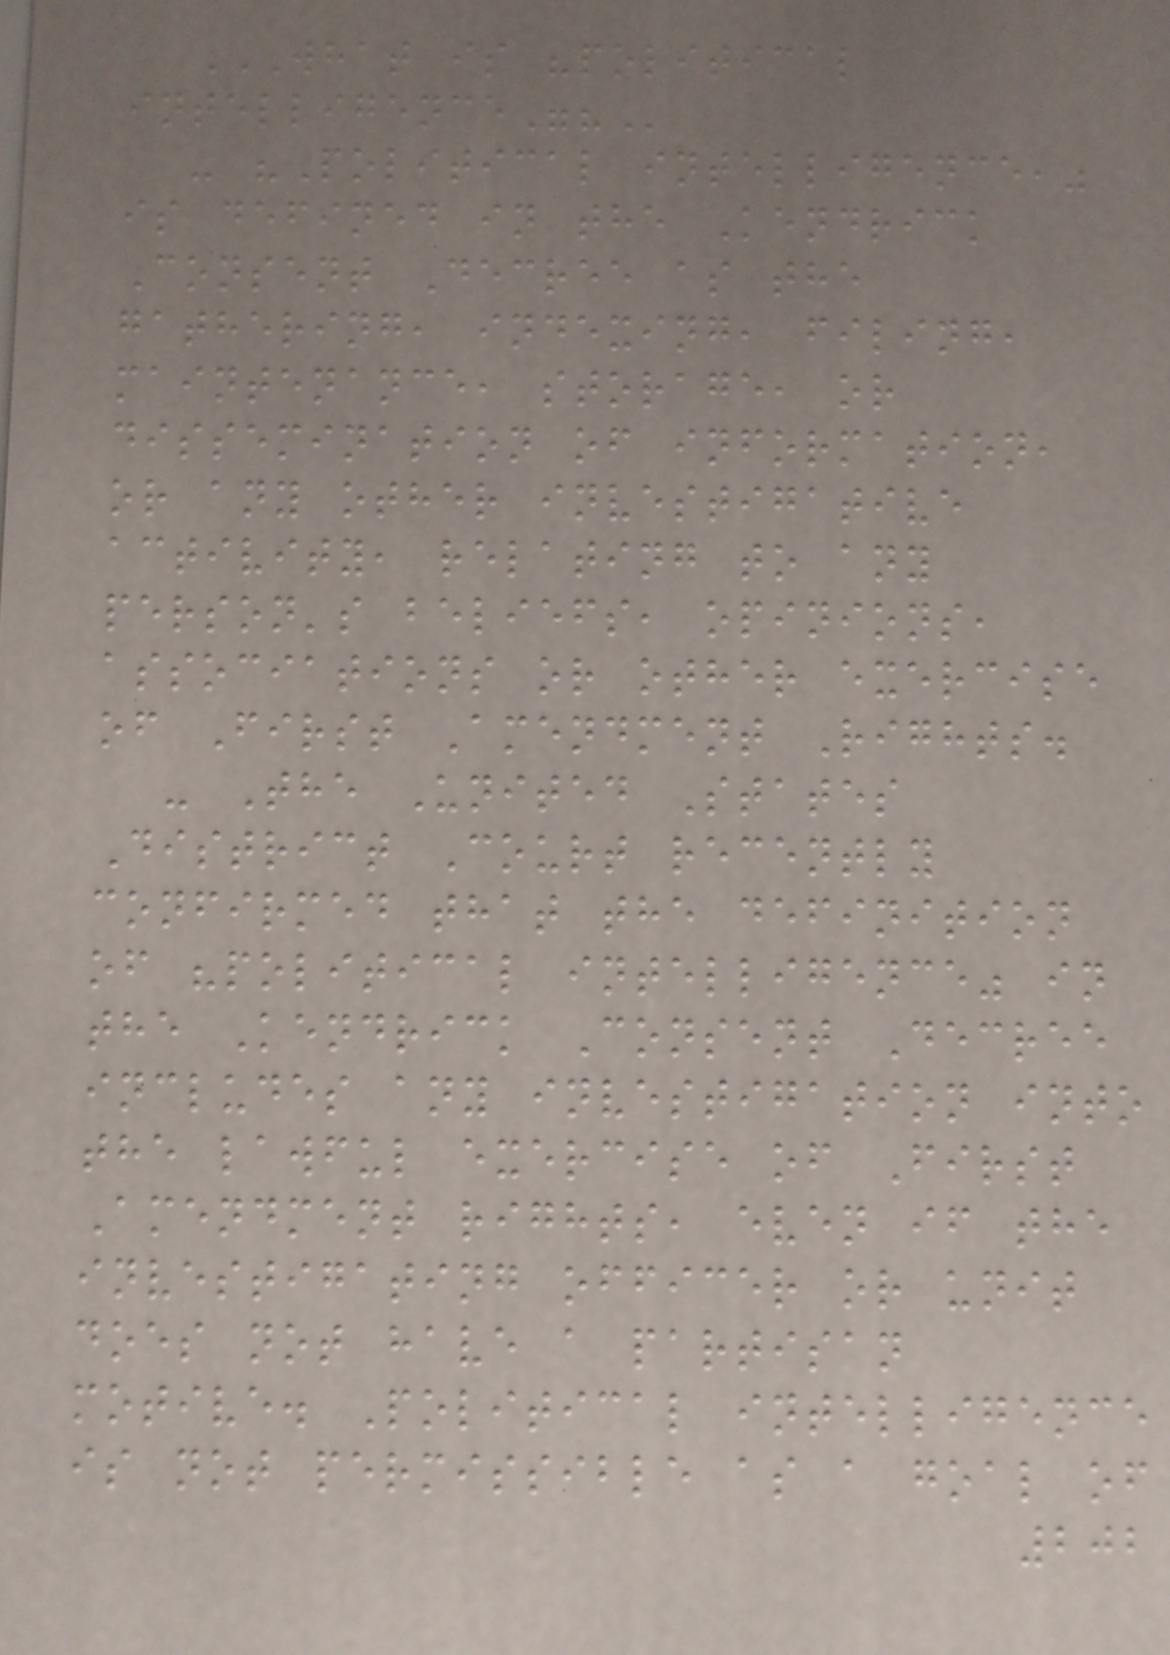WHAT IS "POLITICAL
INTELLIGENCE"?
- "Political intelligence,"
is defined in the Kendrick
Consent Decree as the
gathering, indexing, filing,
maintenance, storage, or
dissemination of information,
or any other investigative
activity, relating to any
person's beliefs, opinions,
associations or other exercise
of First Amendment Rights.
- The United States
District Court recently
confirmed that the definition
of "political intelligence" in
the Kendrick Consent Decree
includes any investigation into
the lawful exercise of First
Amendment rights, even if the
investigating officer or unit
does not have a partisan
motive. Political intelligence
is not permissible as a goal of
202
